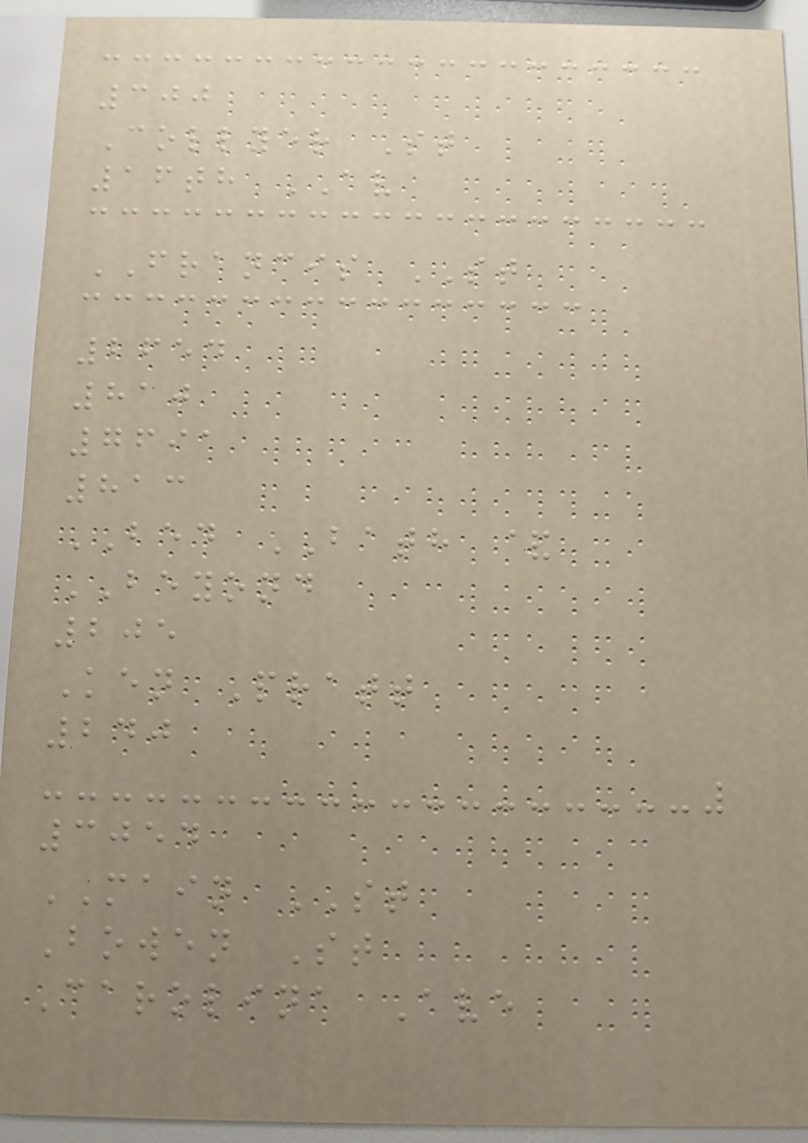300
Collyer St
16th AV
FRANCIS ST
2654
810
7691
813
BED BATH &
BEYOND
205
Ken Pratt
240
3054
MAIN ST
Bowen St
Carolina Ave
